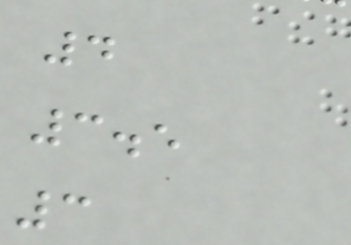4
3.5
3
